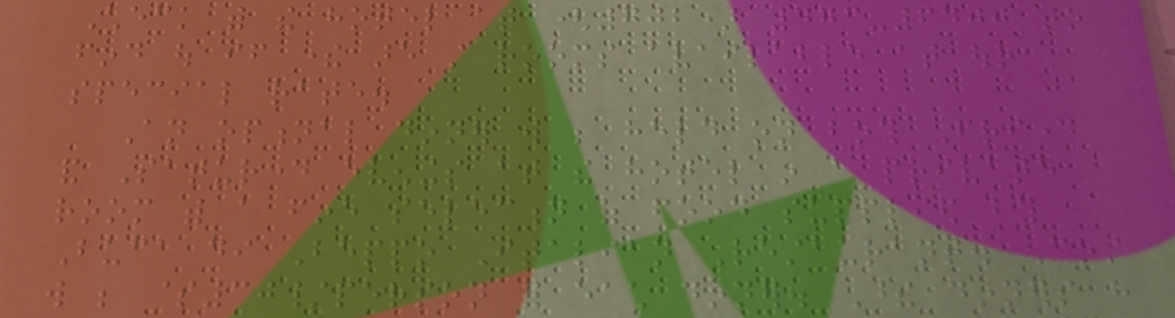Check with the hotel at (702) 473-6400 to
find out if there are still rooms available at our
special rate.
An optional dinner will be held on both Friday
and Saturday evenings at the hotel in a private
room with a fine selection of food supplied by
Buca di Beppo Italian Restaurant. Cost
will be $30/person for each dinner. These dinners have
